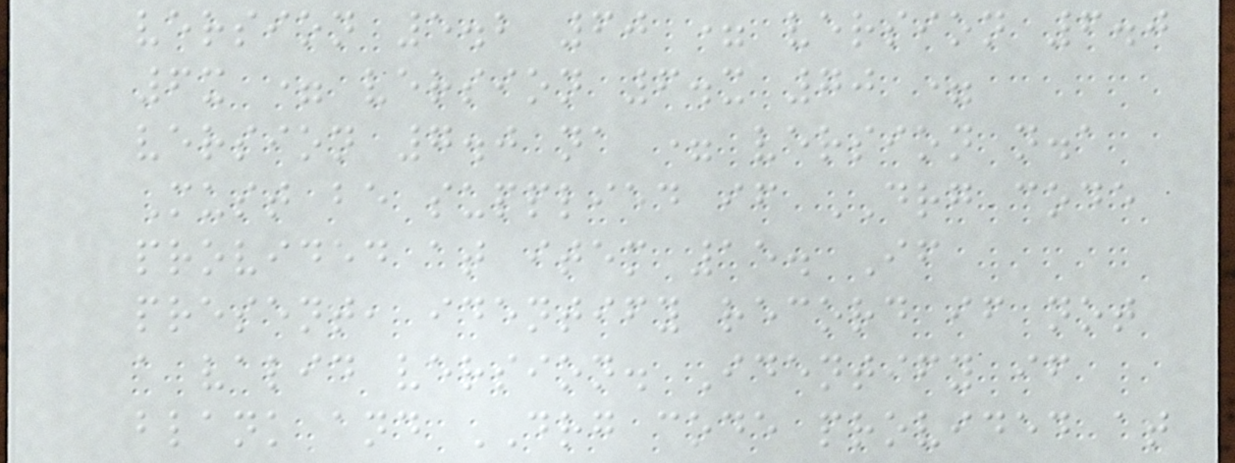version 5.2 60 = version 6.0
6x = version 6.x 70 =
version 7.0 na = version n.a
Must be supplied if DRG code
provided at item 15. If
present, identify record if not
a valid version. Identify if
blank and DRG code provided at
